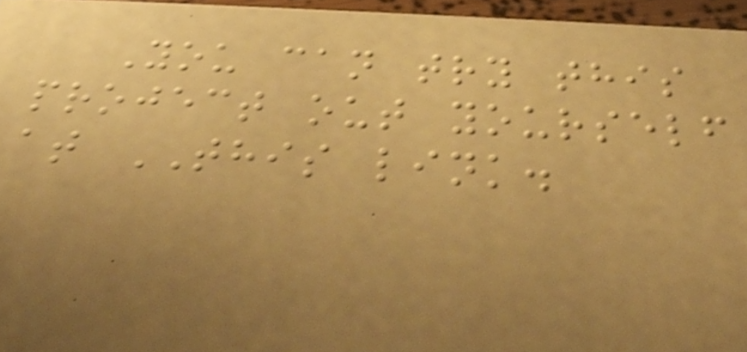You can try this
project out yourself
at THIS link.
